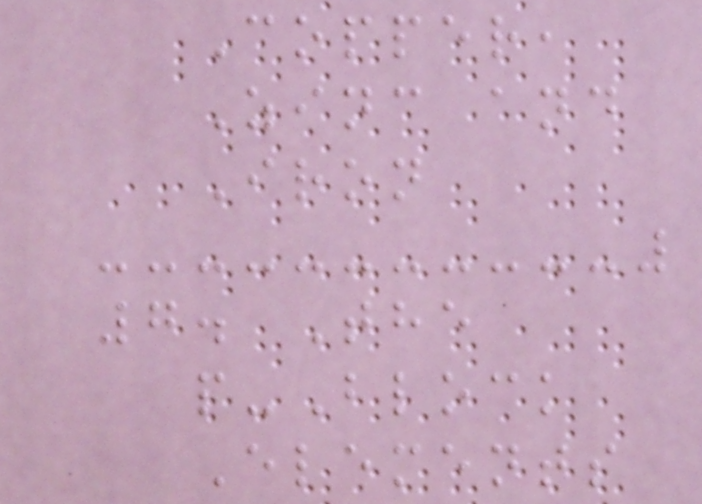Copper,
Zinc and
Iron
7. The
p-Block
Elements
